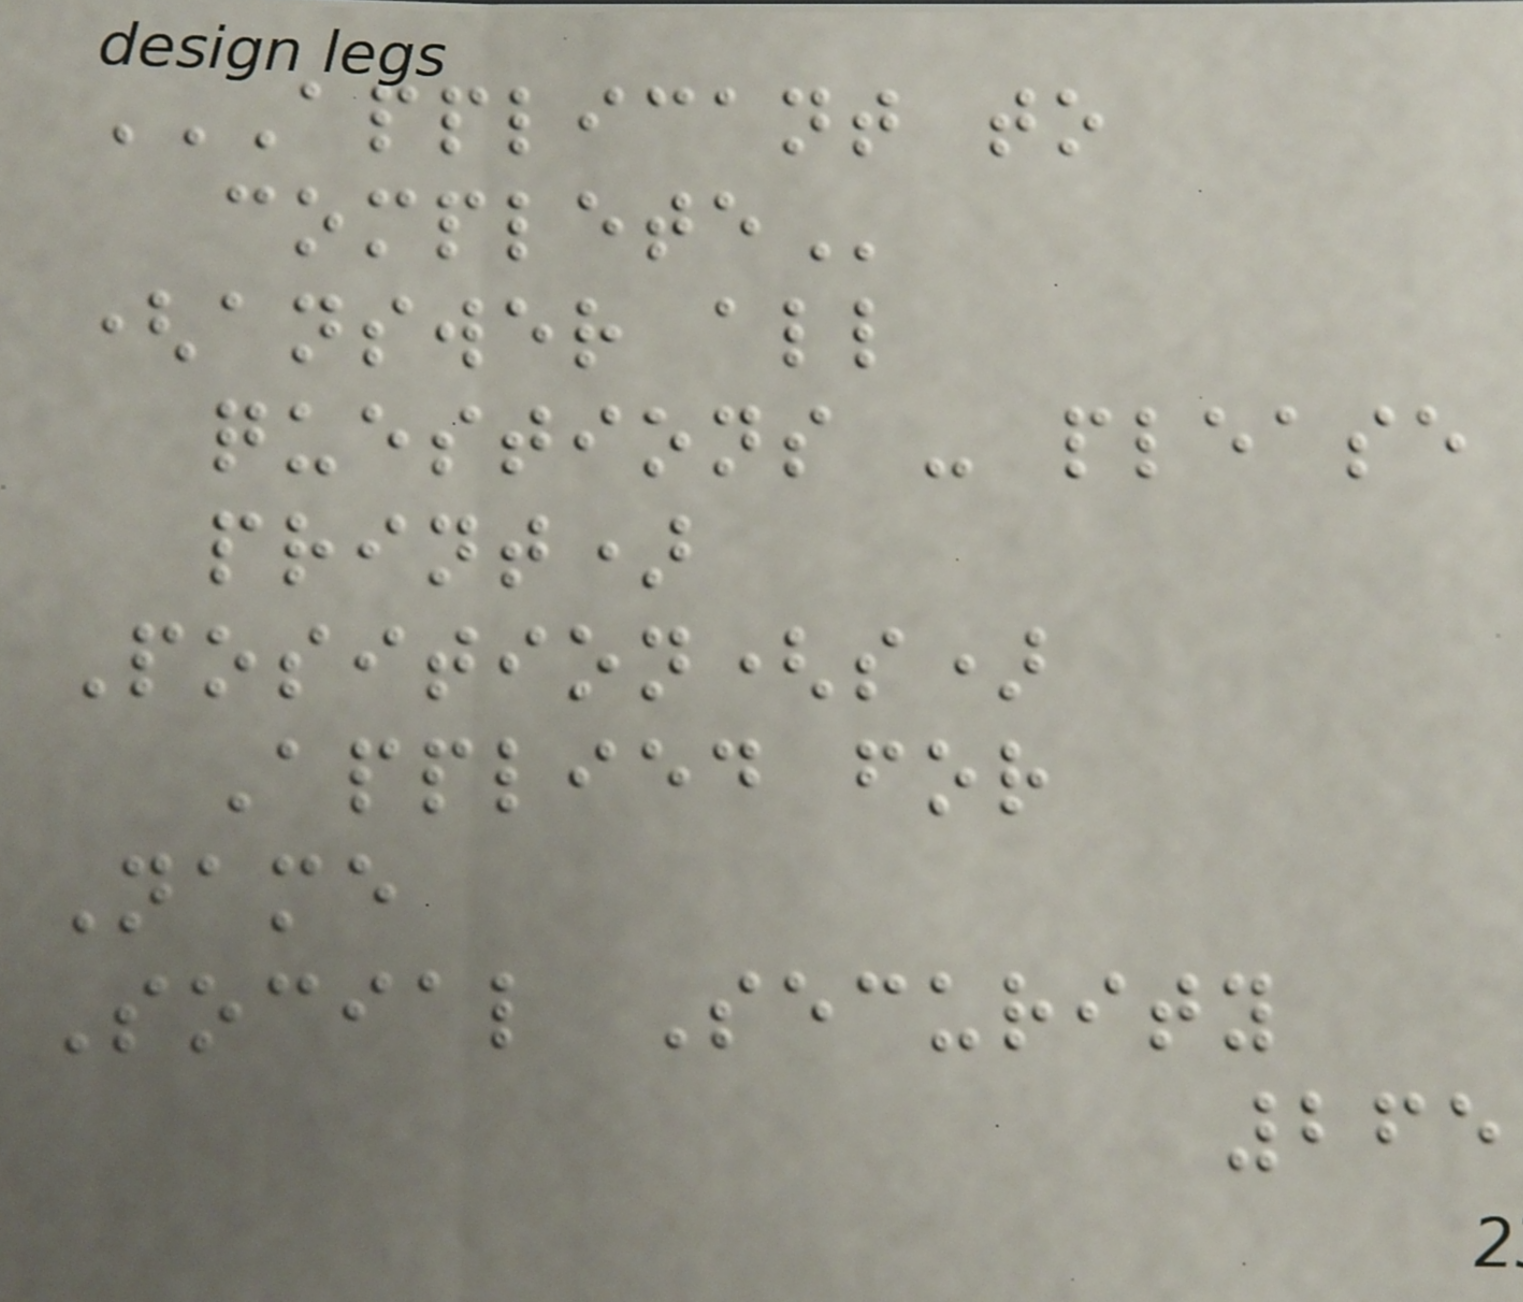APPLICANT TO
COMPLETE
(answer all
questions - please
print)
Position(s)
Applied for
Name
Social Security
265
